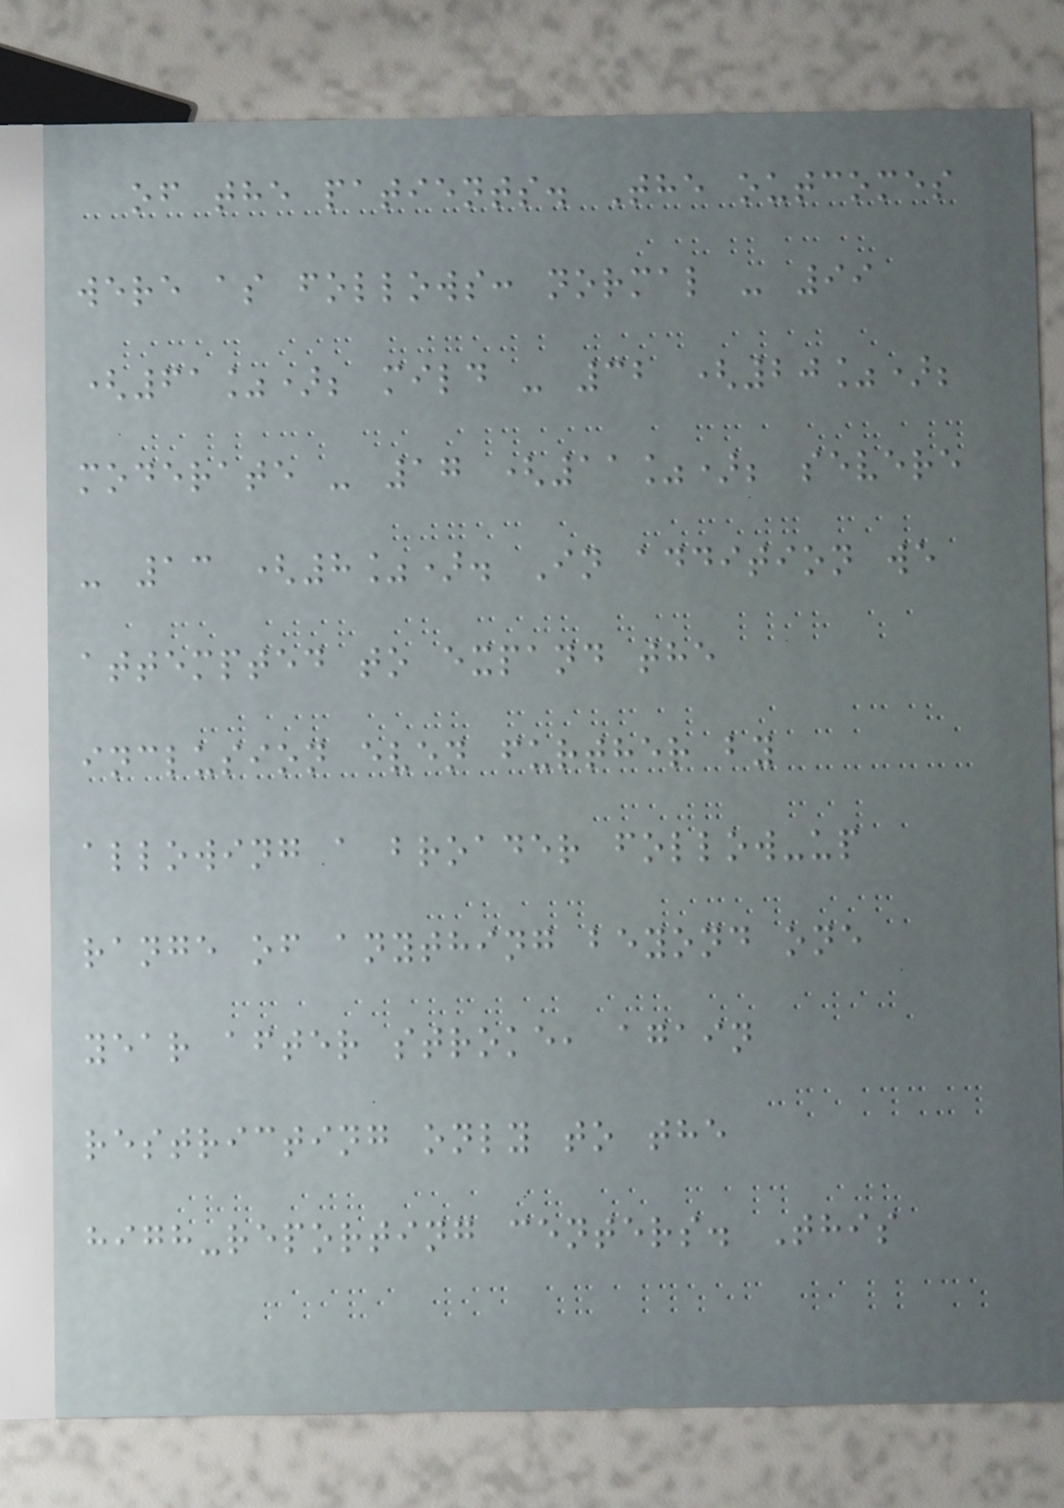of the patients. The outcomes
were as follows: normal - 99
(61%); mild - 32 (20%);
moderate - 17 (11%); severe
- 13 (8%). In addition we
attempted to expand the
inclusion even further by
allowing a broader follow-up
range of anything beyond one
year after stroke, again
restricting only to the
high-reporting centers. This
